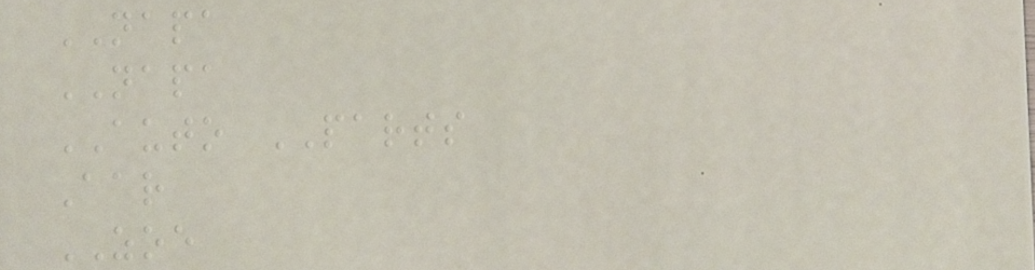NAPA
NAPA
AUTO PARTS
Aar
ZOE
